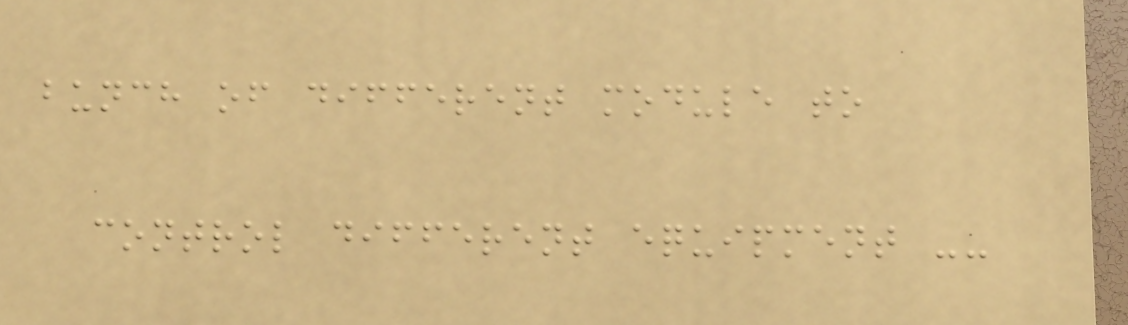bunch of different module to
control different equipment --
